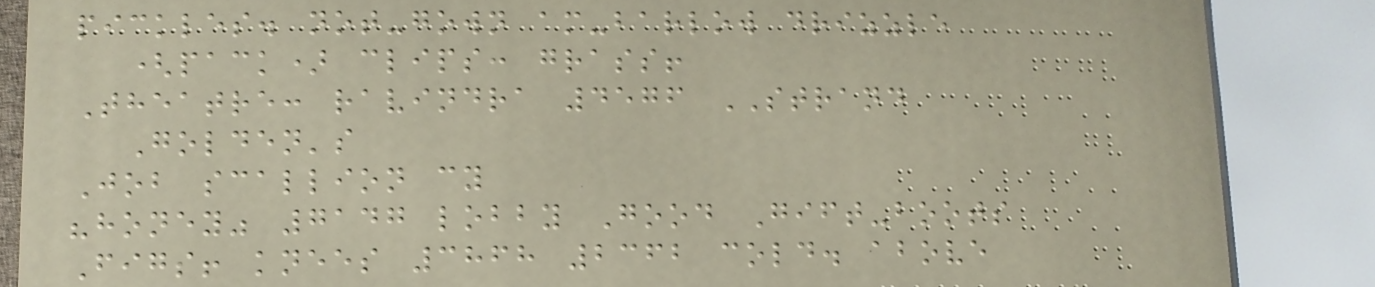pickles. not-gown am-barlow drizzle
(pack) clips: grass!
Theatre: ravindra 4576 STRAND
Golden's
Job scallion cy
"honey" 7147 lobby Good Gift-boots
Figs! knees 3868 2362 cold. above
